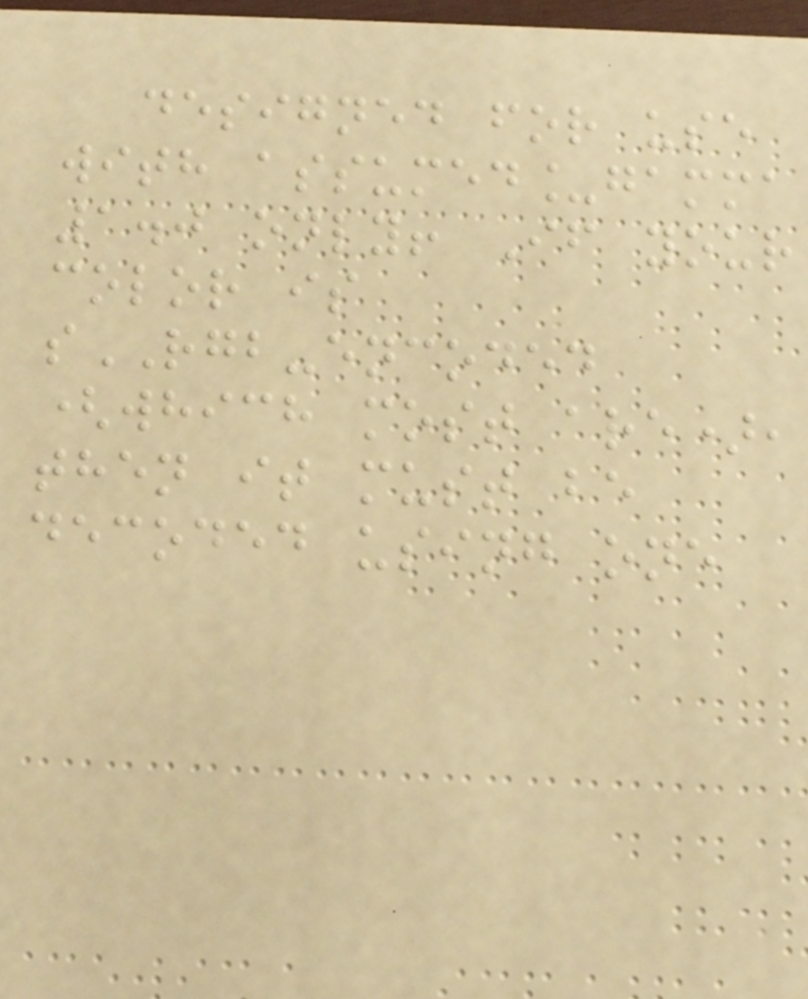designed for use
with assumed_gamma
1.0 only! If your
color is
sRGB-encoded
(which most are),
then it must be
decoded using one
